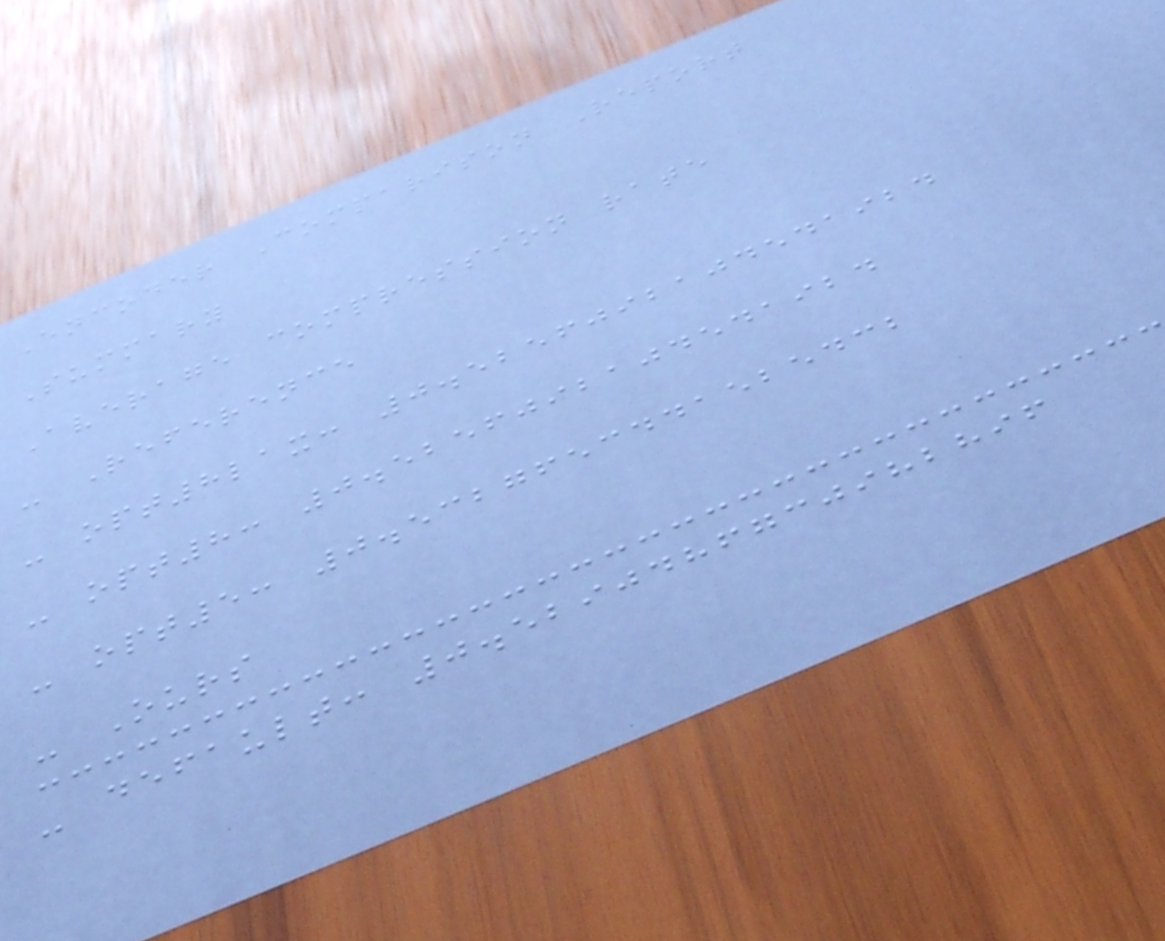Encoder Comparison Report
Summary
Average compression rate
- Reference
- opt8lax: 0.5256092104541924
- opt8: 0.5256092104541924
- opt5: 0.5327653441525432
- Ours
- default: 0.5290486730982896
